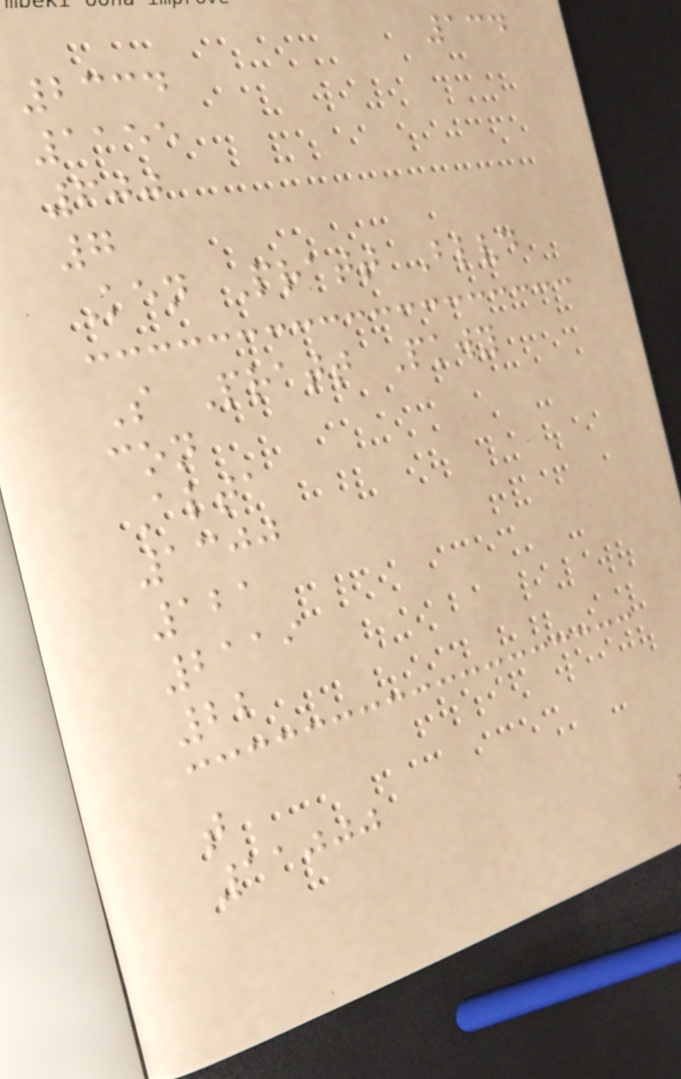134
2334
1155
600
7
Ken Pratt Blvd
S Pratt Pkwy
con
Alta
1300
121
2119
22
t
11000
